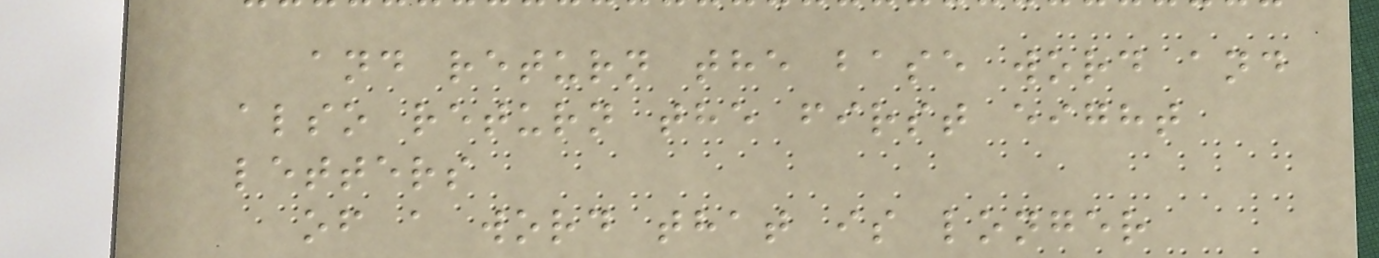and return the base word and
also return the first eight
letters
of a word that is longer
